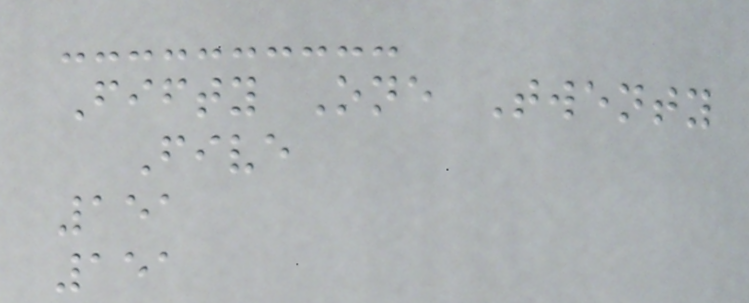Fifty One Twenty
Five
151
151
